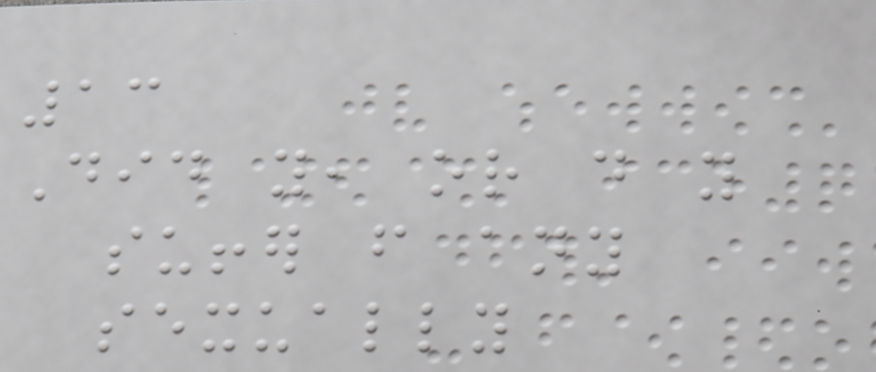13
Did you, or do you
suffer from any
sexually
